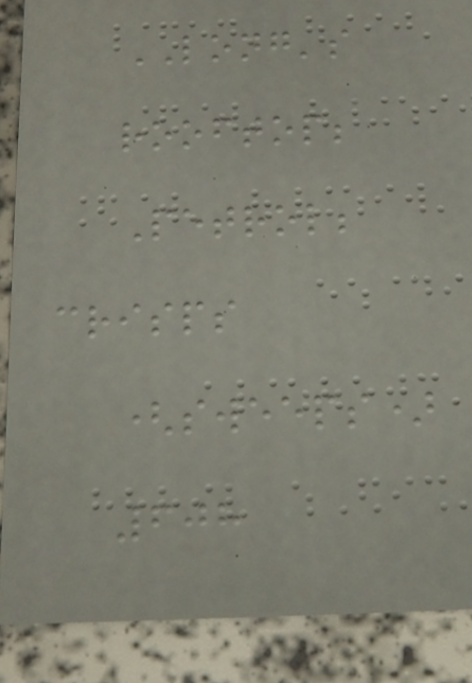LONG's
rooftop;
Petrol;
crisps
(sweeps)
608
